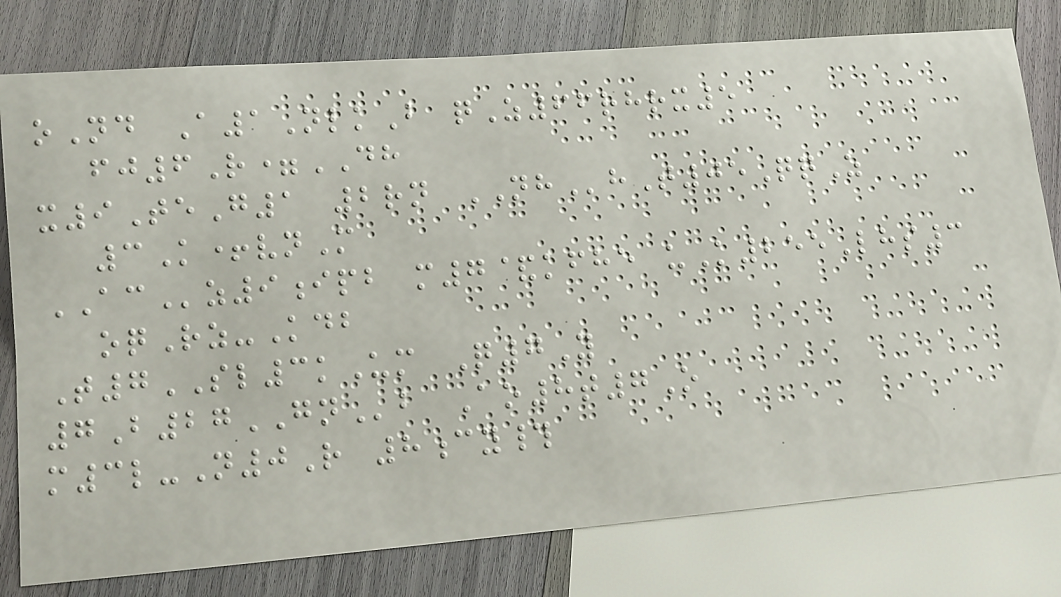oNd A1NlkB qZ66rhrx5
fj6R=DH
x9TeG1 2rn NHhT05QqZ
3K+vnM
ACz9ipb m7&kfhe uK255Lhs3
oqRz-Kdb
T7SL3kUm Q7Y
7B27GNb Ao8t7O
m3l-N0R 8cy#
